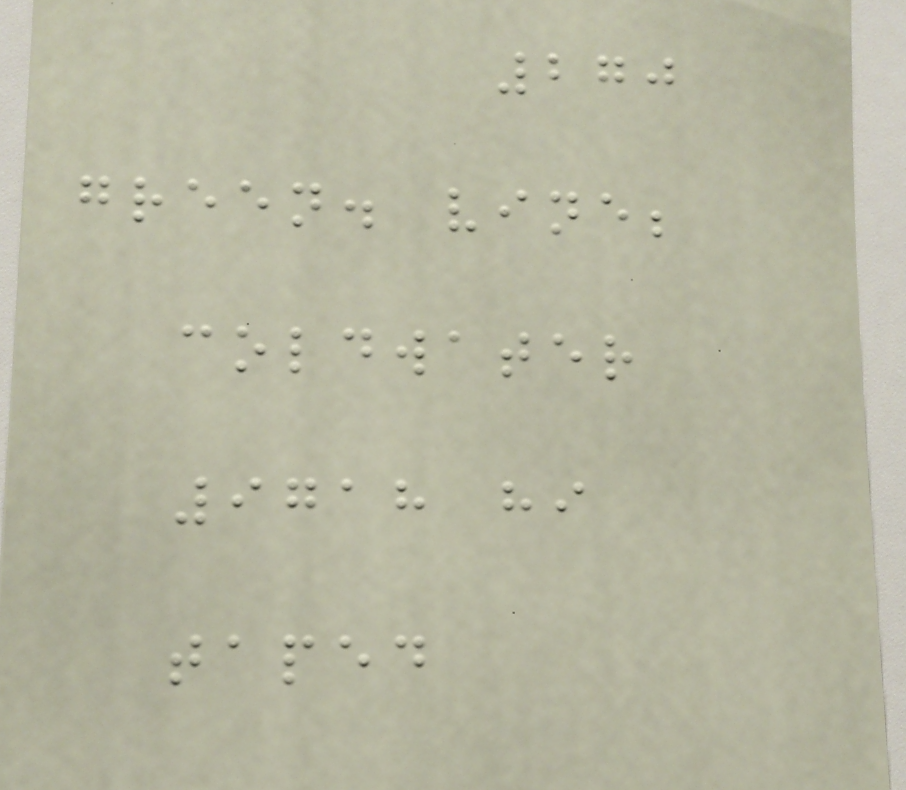270
green. vine;
coldwater
9718 hi
taped
